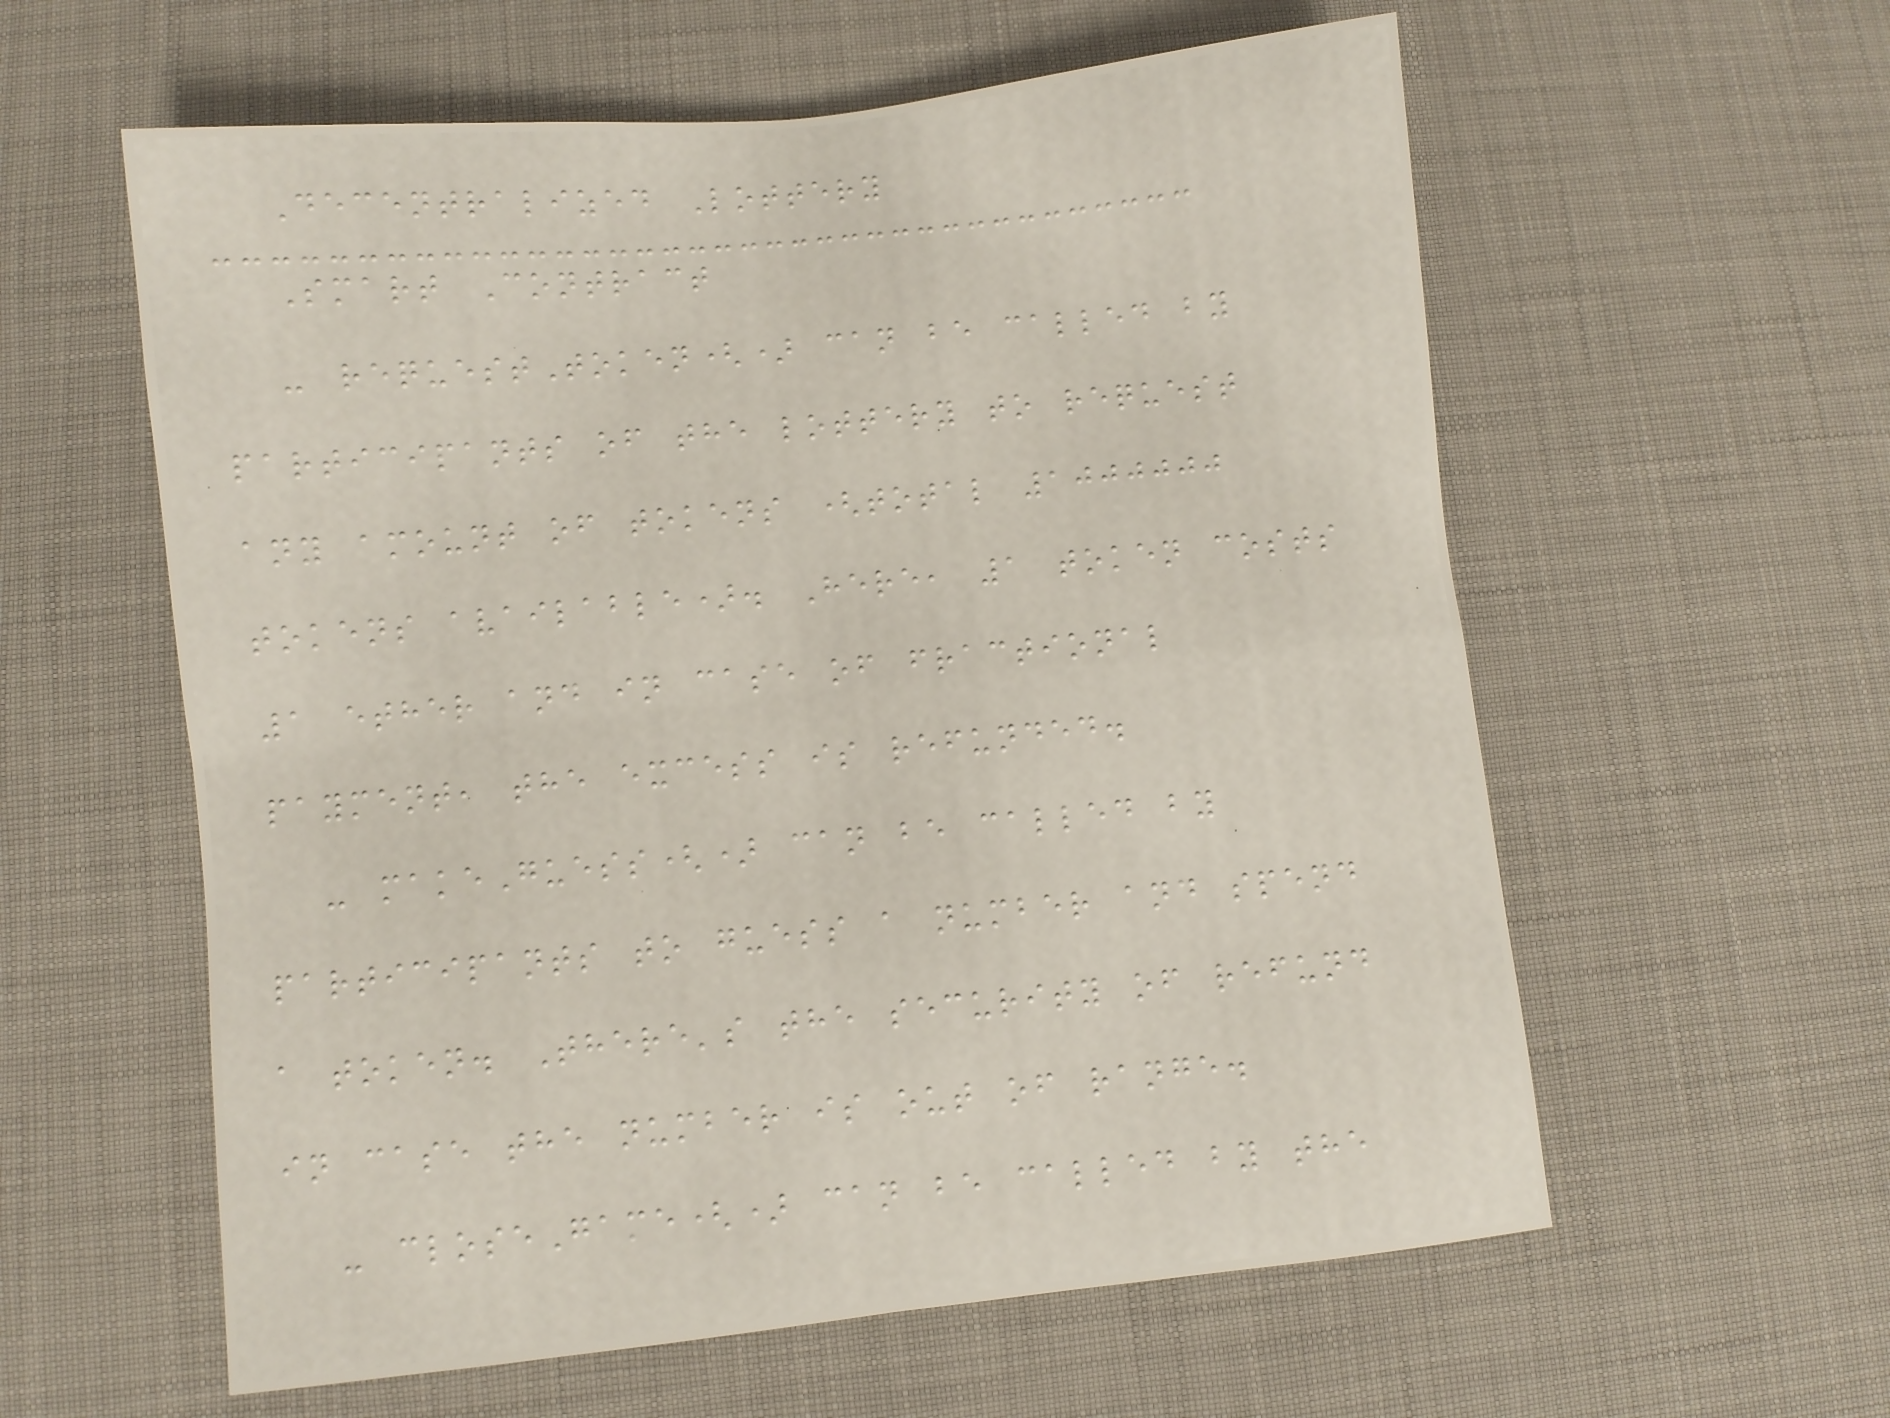Decentralized Lottery
Smart Contract
- requestToken() can be called by
participants of the lottery to request
any amount of tokens (total 1000000
tokens available). Here, 1 token costs
1 ether and in case of fractional
payment, the excess is refunded.
- makeGuess() can be called by
participants to guess a number and spend
a token. There's the security of refund
in case the number is out of range.
- closeGame() can be called by the
